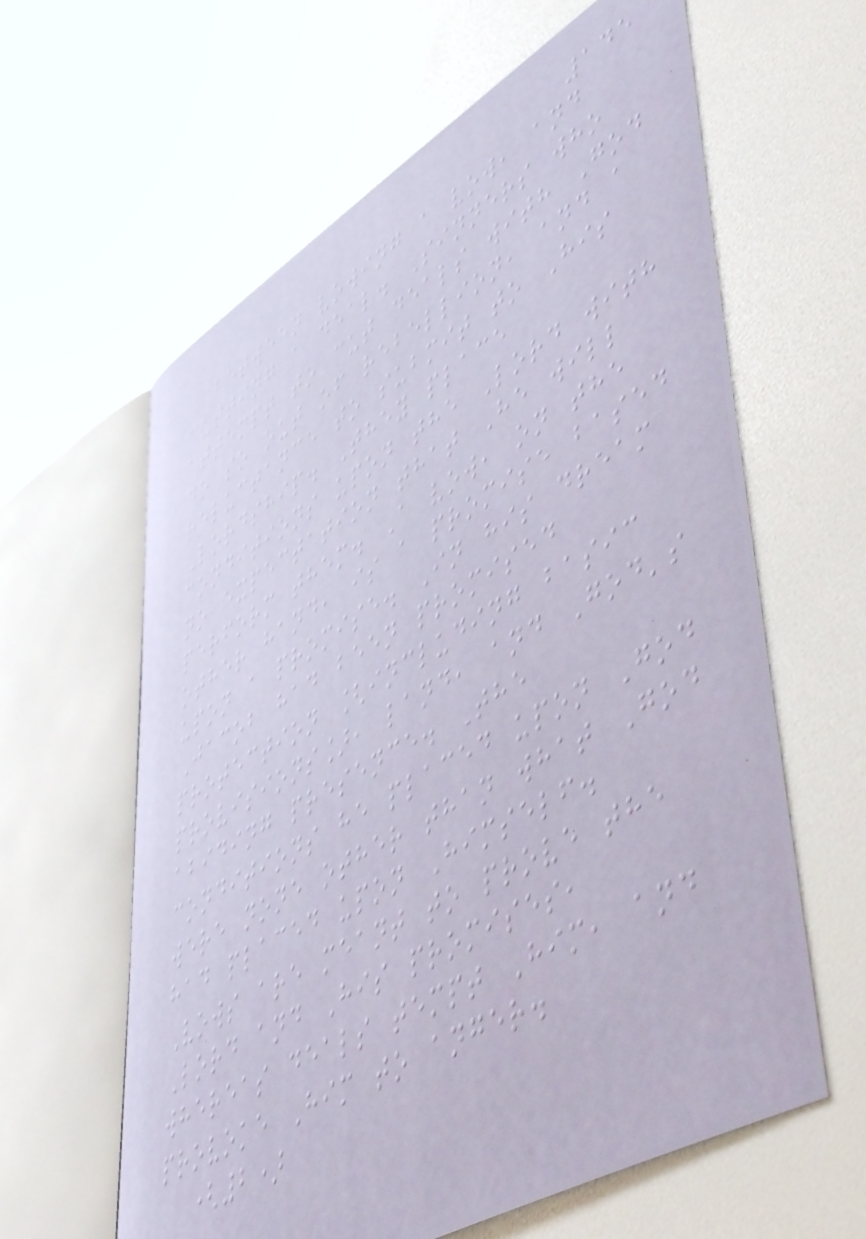145
between vowing a vow, and
cutting a deal. Sinners who
attempt to cut deals with God
do so out of rebellion, and a
reluctance to submit to His
Lordship. They place
conditions upon the Lord with
no expectation that He will
perform them. A vow, on the
other hand, is a promise based
upon a promise. In his dream
Jacob had been promised
protection [including basic
provisions], land, and God's
abiding presence. The
conditions he placed upon God
were none other than what God
had placed upon Himself.
Vows are meant to prove the
Lord and His promises,
whereas deals tempt Him, and
provoke Him to anger.
(2)
